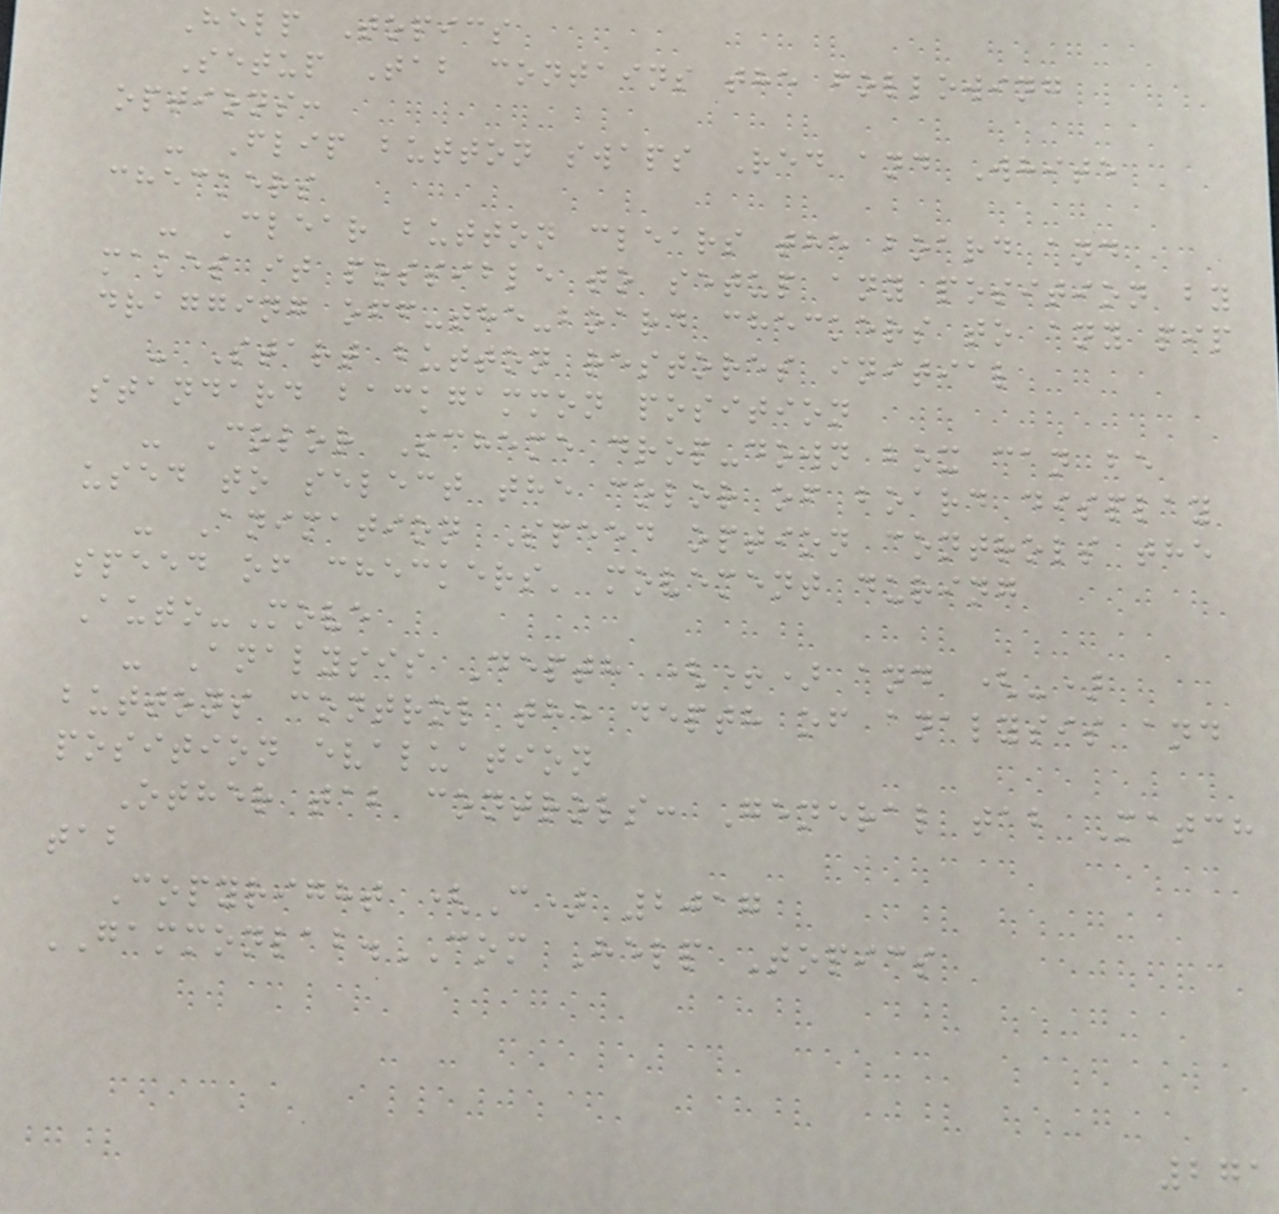Help Topics
Setup Tab contains the following
options:
- Flip button swaps Red and White
checkers
- Clear button clears the board and
makes it possible to setup any position by
dragging off-the-board checkers to any pip
- Start button restores initial
standard backgammon position
- Color Scheme drop-down box can be
used to select the color of board display
- Animation Speed option controls the
speed of checkers' movement during
Auto-Move
- Analysis Depth (+) and (-)
buttons control the depth of analysis and
position evaluation
Other tab controls: General tab Match
tab
Copyright (C) 2017
GAMMONLAB.COM Help Topics
271
